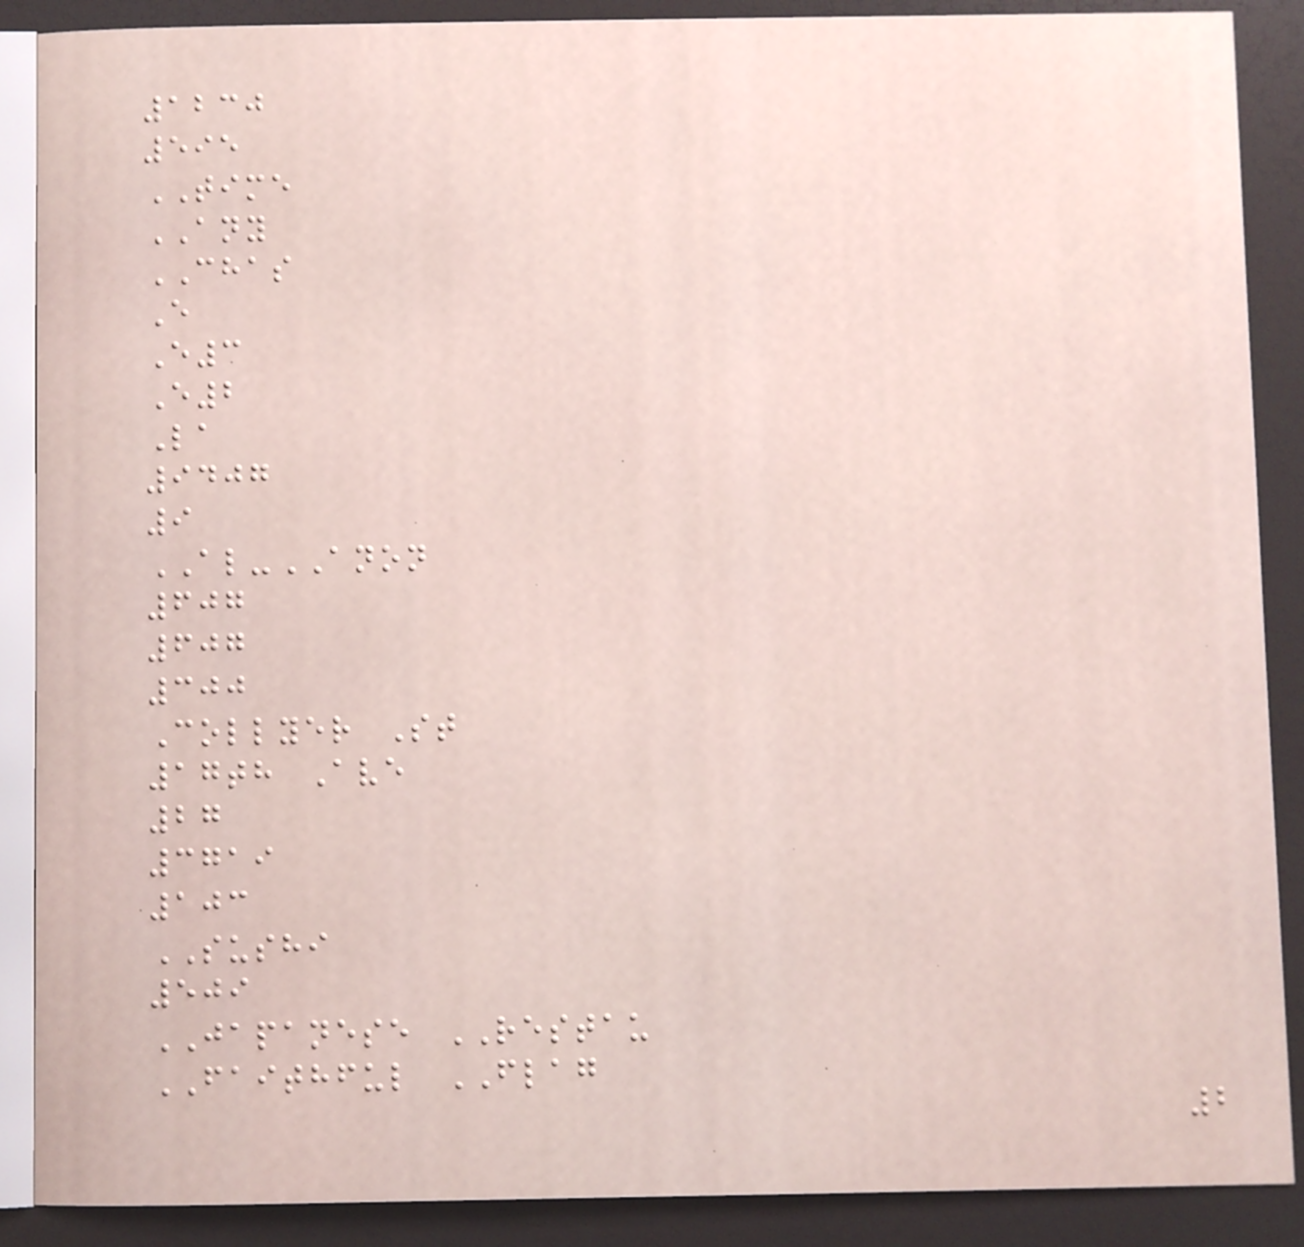1230
595
TIME
ANY
CHAS
E
E3
E2
La
9407
9
AL-ANON
607
607
300
Collyer St
17th Ave
27
3719
103
SUSHI
509
JAPANESE RESTAU
FAITHFUL FLAG
2
